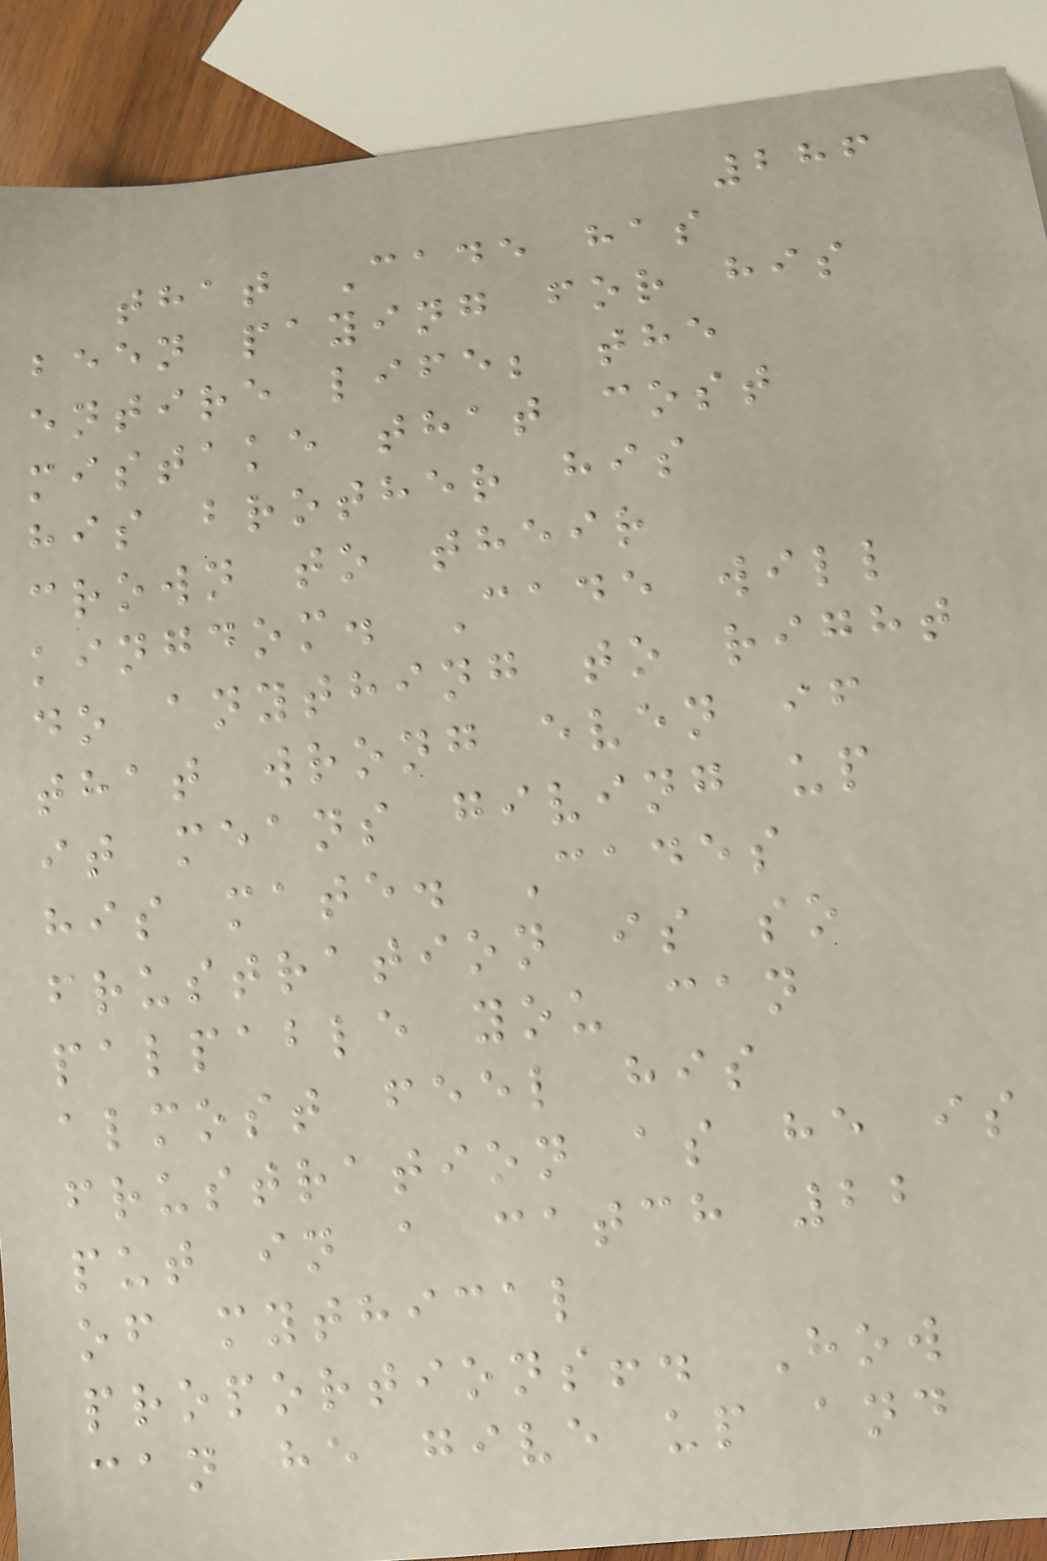286
that Cade has
been paying for his
entire life; the
mistake that cost
his brother his
crown to their
kingdom. Cade will
do anything to right
that wrong even if
it means giving up
his mate. Cades
frustration is so
palpable you can
almost feel his
frustration as he is
put in a catch 22
of mythical
proportions!. How
can he give up and
